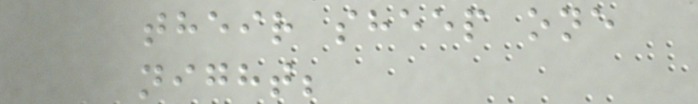their sheep one
night;
